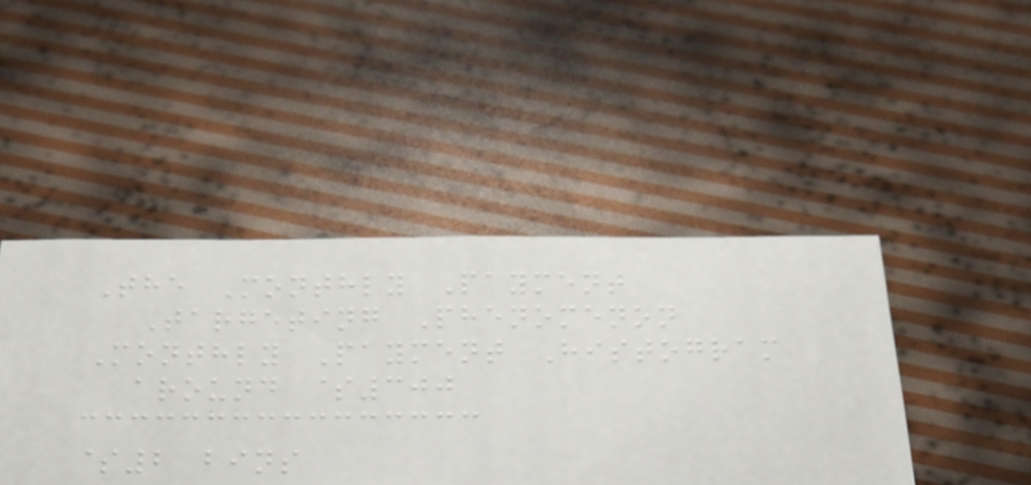The Monthly Payment
Targeting Phenomenon
Monthly Payment Histogram
around $300
$2 bins
